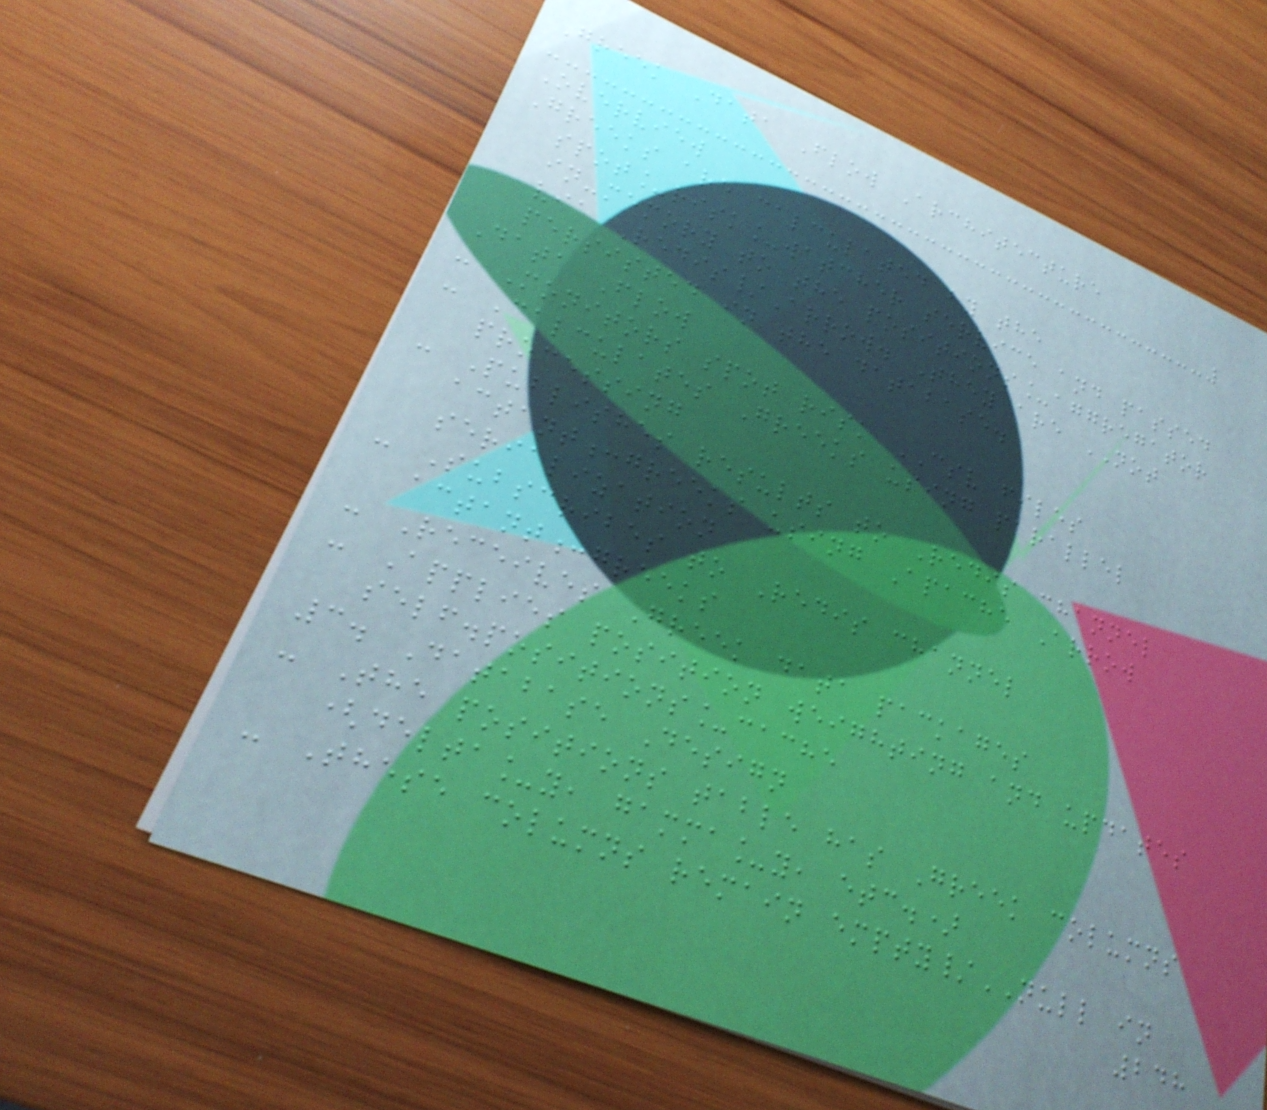Greek Data Flow Architecture
Overview
Greeks are calculated by the
spot_risk_watcher service and passed
in-memory to the positions_aggregator
via Redis/Arrow. They are NOT
persisted in the database.
Data Flow
- Monitors spot risk CSV files
- Calculates Greeks using parallel
processing
- Publishes results to Redis channel
actant:greeks using Apache Arrow
serialization
- Subscribes to Redis channel
actant:greeks
- Receives Greek data packages
- Applies position weighting and updates
self.positions_cache
3. Database Design
- The positions table has Greek columns
(delta_y, gamma_y, etc.)
- These columns remain empty/NULL in
248
